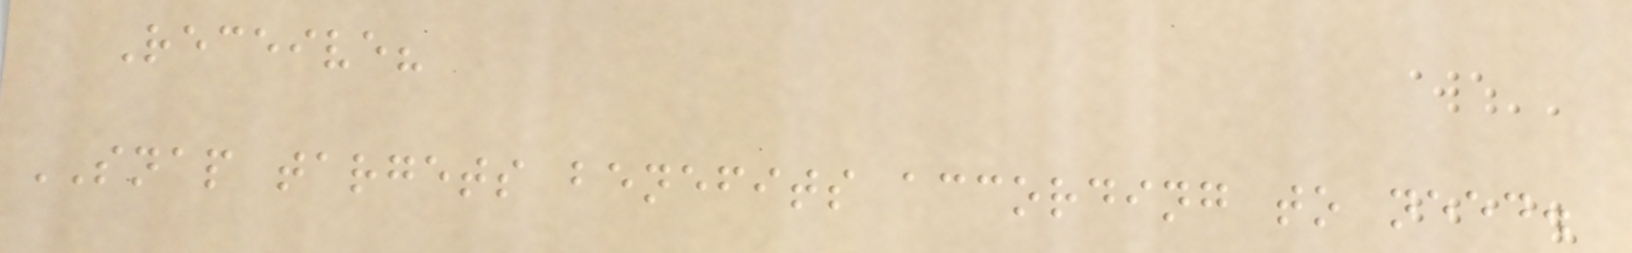Receive?
SNAP targets benefits according to need.
